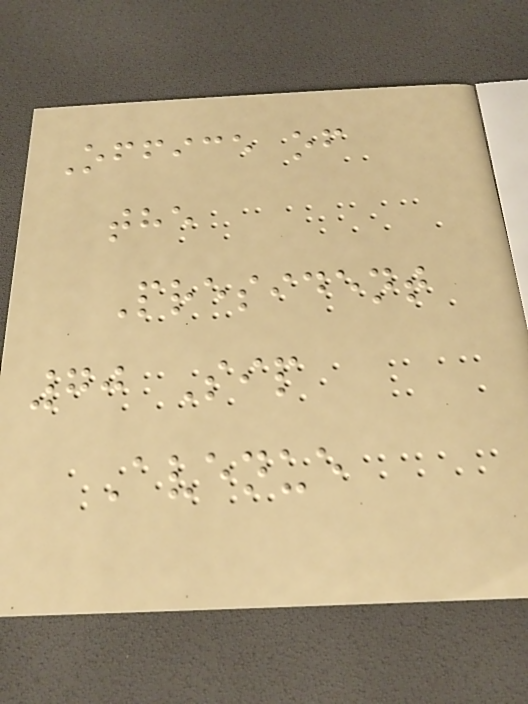Office of
the
President
70 Sip
Avenue
